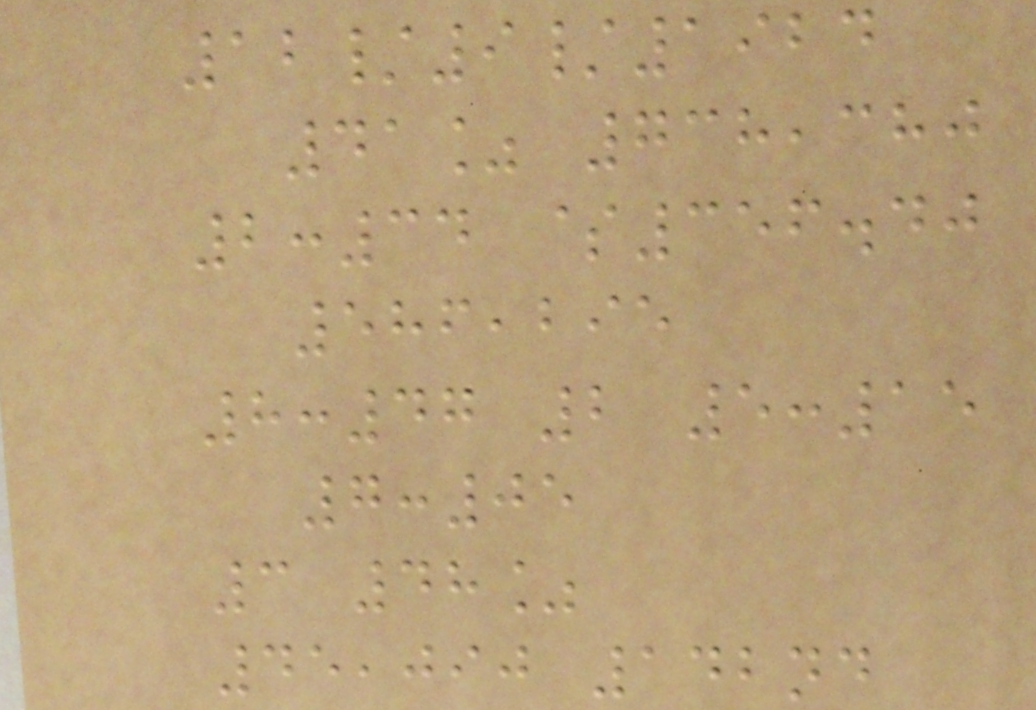12/9/1924
41% 738,380
2:34 $356.40
586,295
8:47 2 5:15
7:05
3 48%
45,090 142nd
